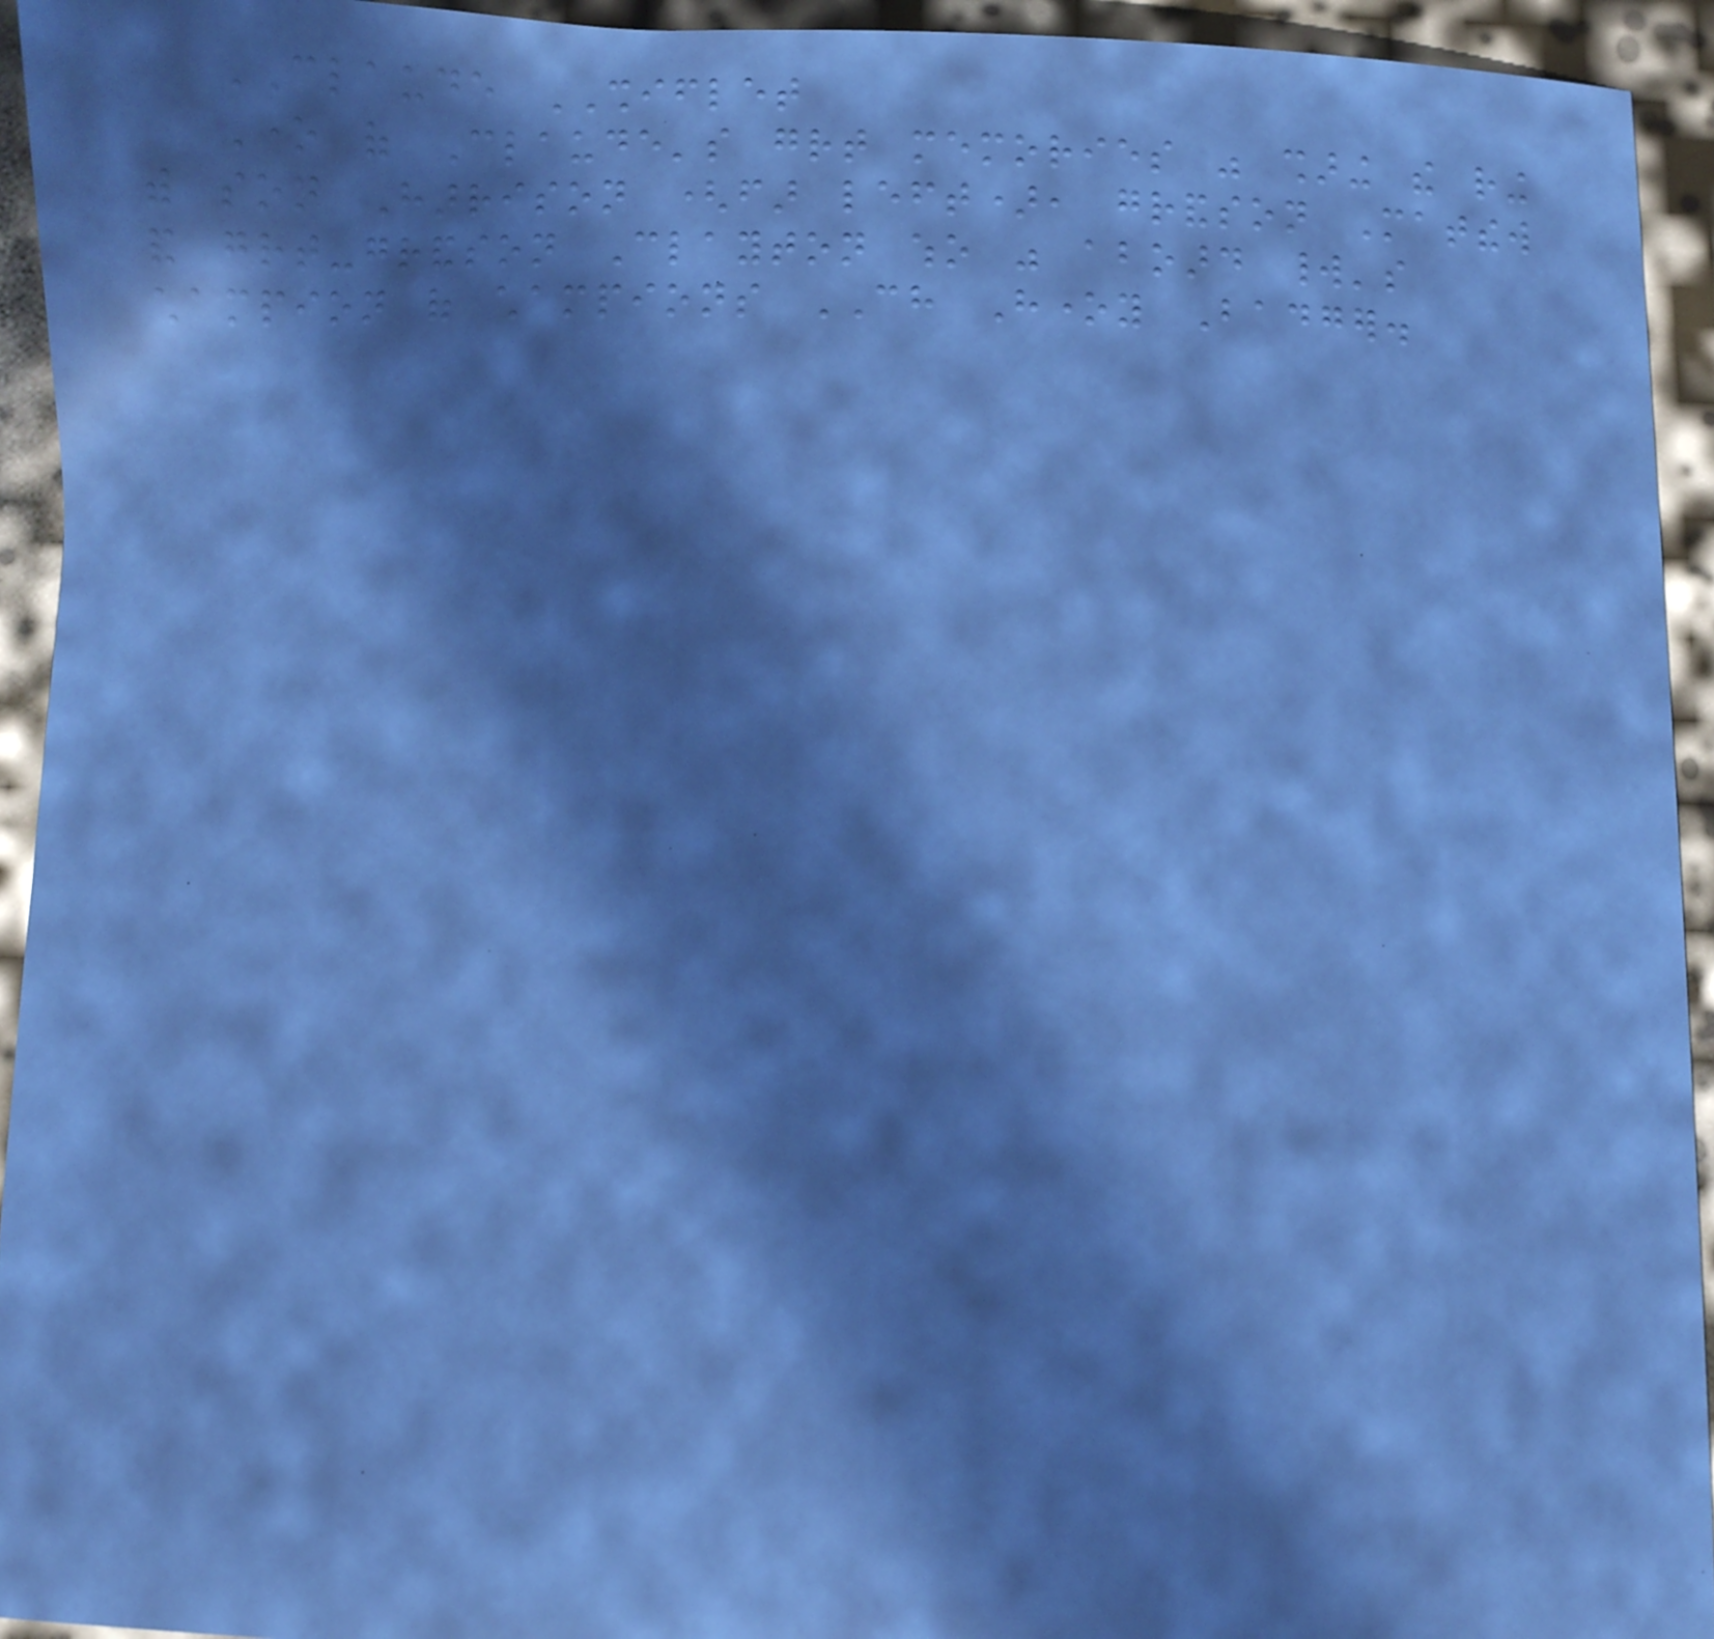CLAUDE SHIFLET
One of Claude's great memories was sharing the ring
with son Harrison (far left), grandson Matthew
and great-grandson Clayton who was aboard world's
champion of champions CH Honey Badger.
